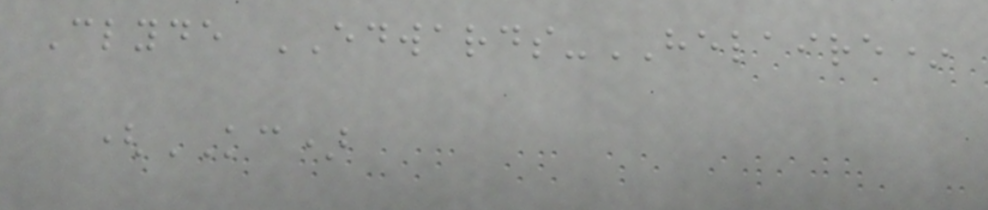Clyde EDWARDS-HELAIRE*
(KC)
